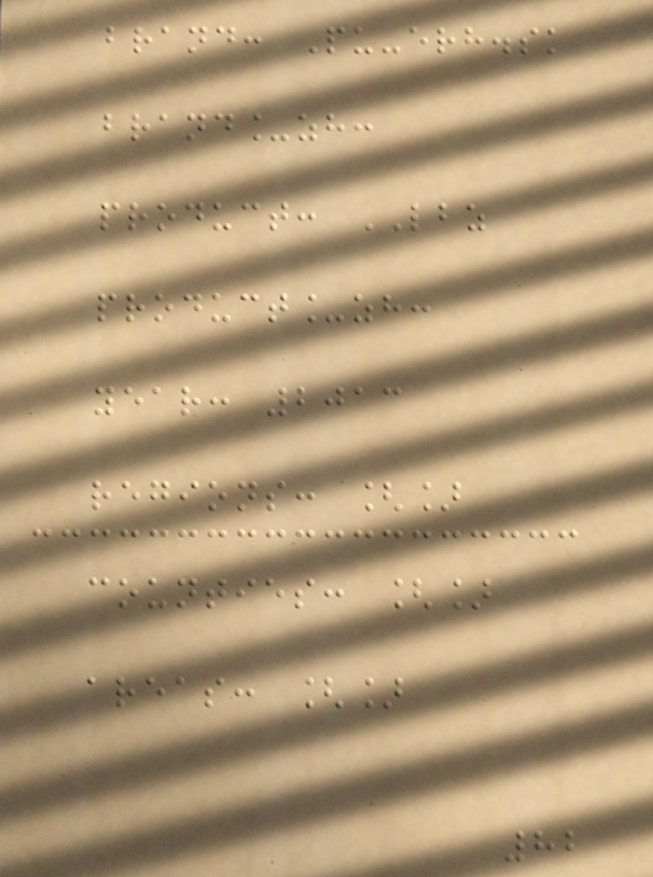brand: Pu-erh.sk
brand_zh:
product: LBZ
product_zh:
year: 2013
regions: []
counties: []
areas: []
82
